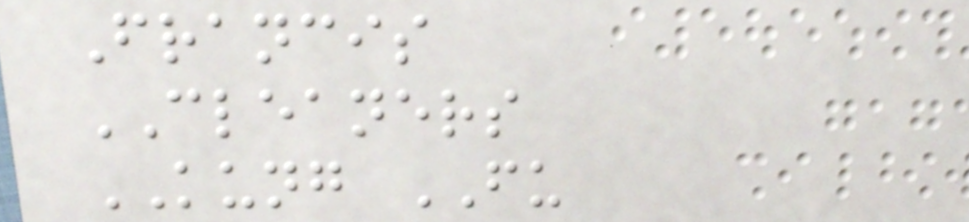Francis
CLEANERS
KUNG FU
